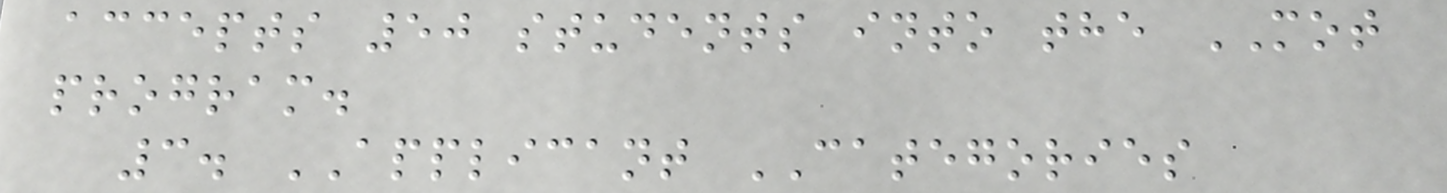accepts 50 students into the MOT
program.
3. APPLICANT CATEGORIES
